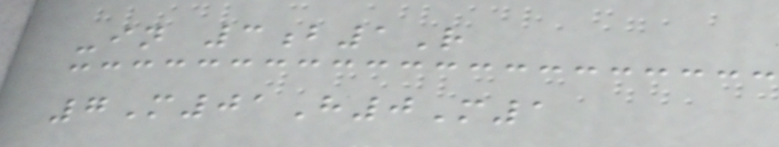-in 3b1R
7M01H0M1
